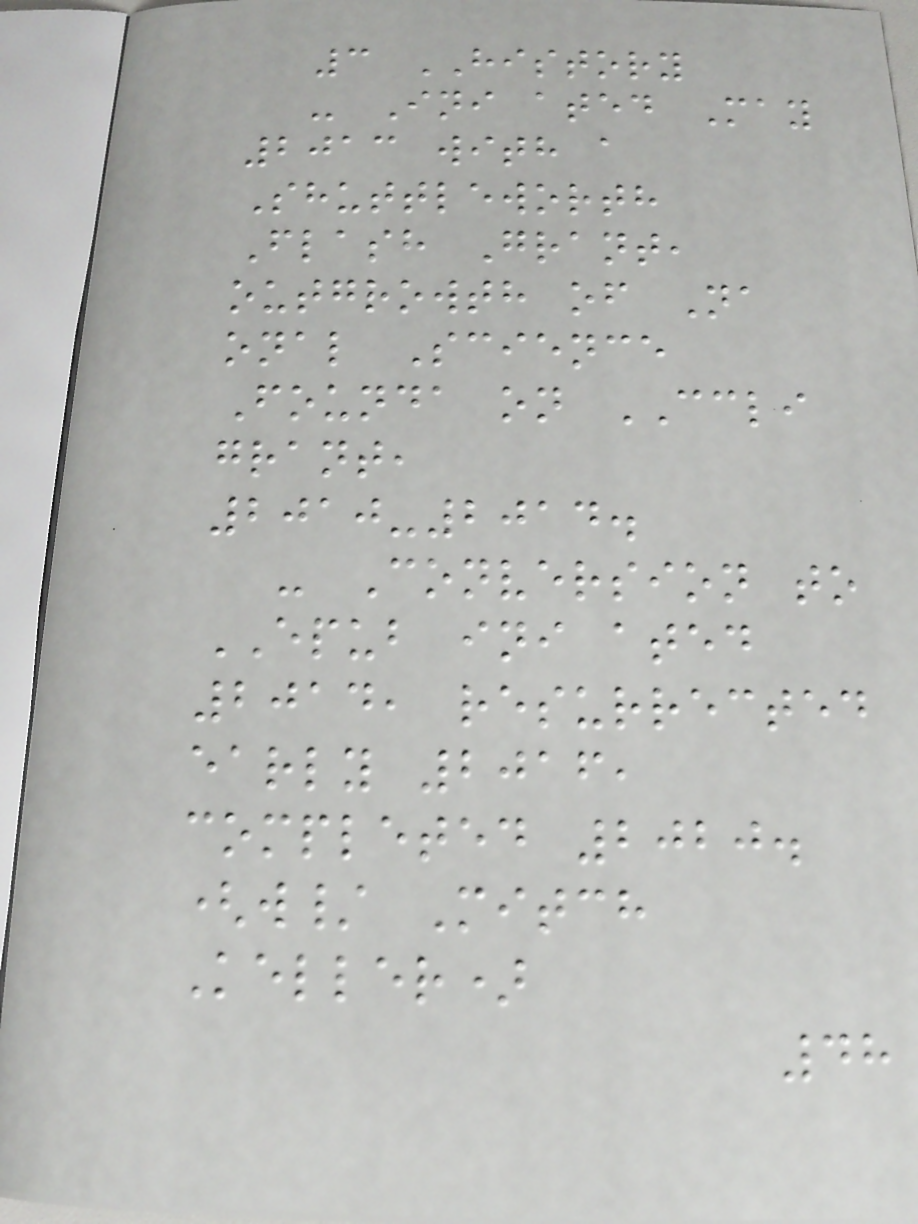3 HISTORY
- Ini ated May
2013 with a
Shuttleworth
Flash Grant,
outgrowth of Na
onal Science
Founda on CCLI
grant,
2010-2014.
- Conversion to
EPUB ini ated
2014, resurrected
early 2016,
completed 2020.
(w/ Mitch
Keller)
48
